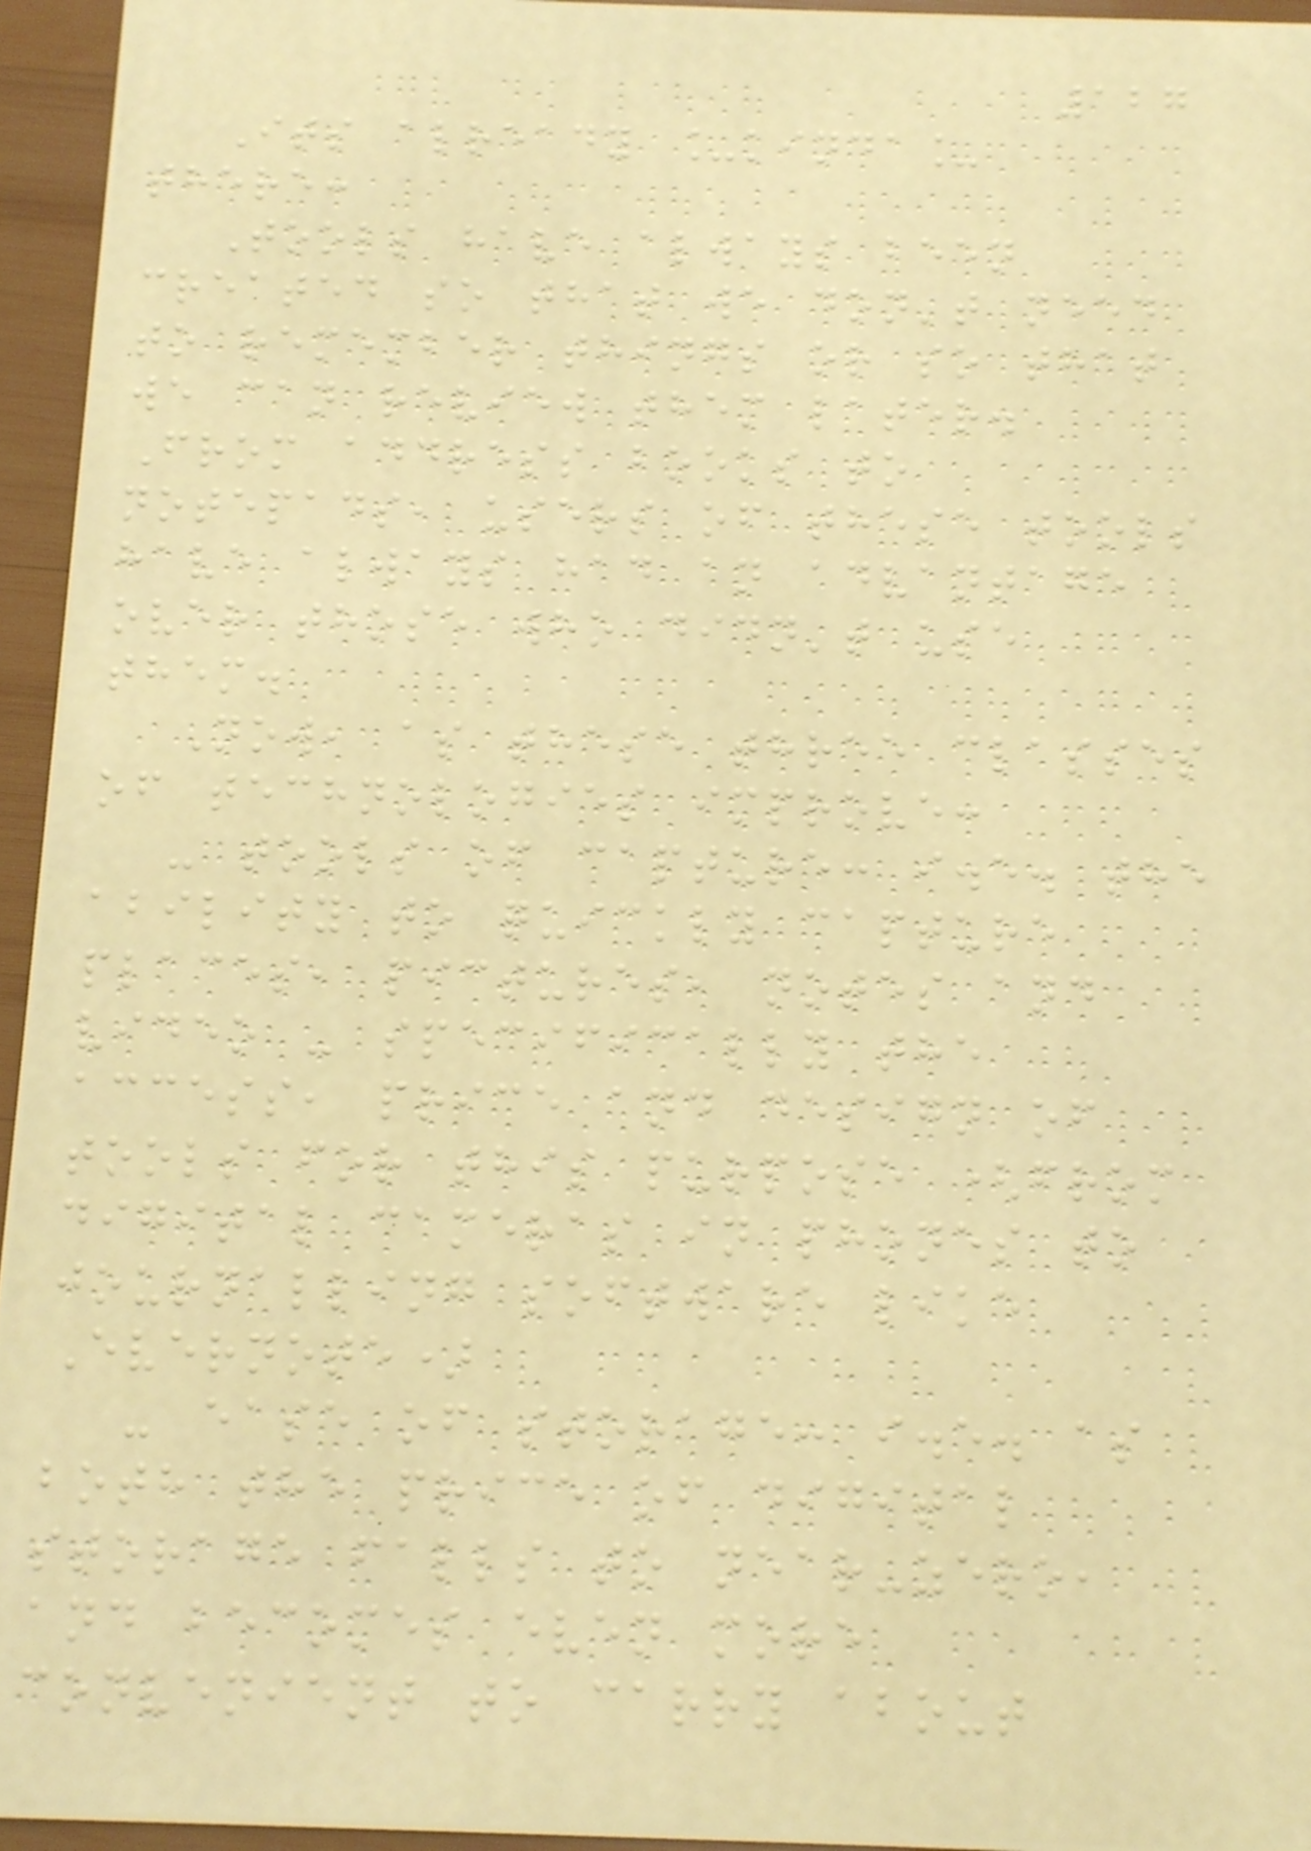127
Its already _kinda_
there:
Tools have always been
created so that we don't need
to remember things or so that
we can review them later.
From address books to
notepads, users of these tools
have always had an advantage
over those who didn't use
them.
Now, as these three classes
of technologies improve:
- tools of capture: i.e. the
ability to quickly capture
places, pictures, notes and
video - specifically the
access, price and design of
tools for this purpose (from
digital cameras in phones to
journalling software like
Evernote)
- ease of storage: i.e. as
both the price of digital
storage falls to near-zero,
and becomes even more
convenient to carry about
